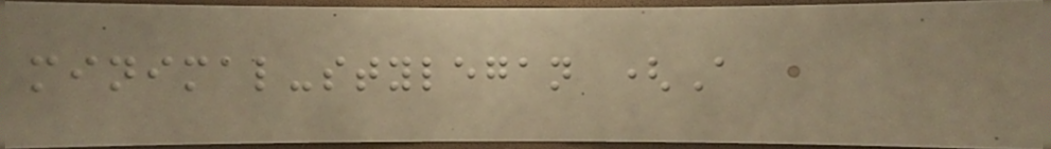minimal-stylegan (A
